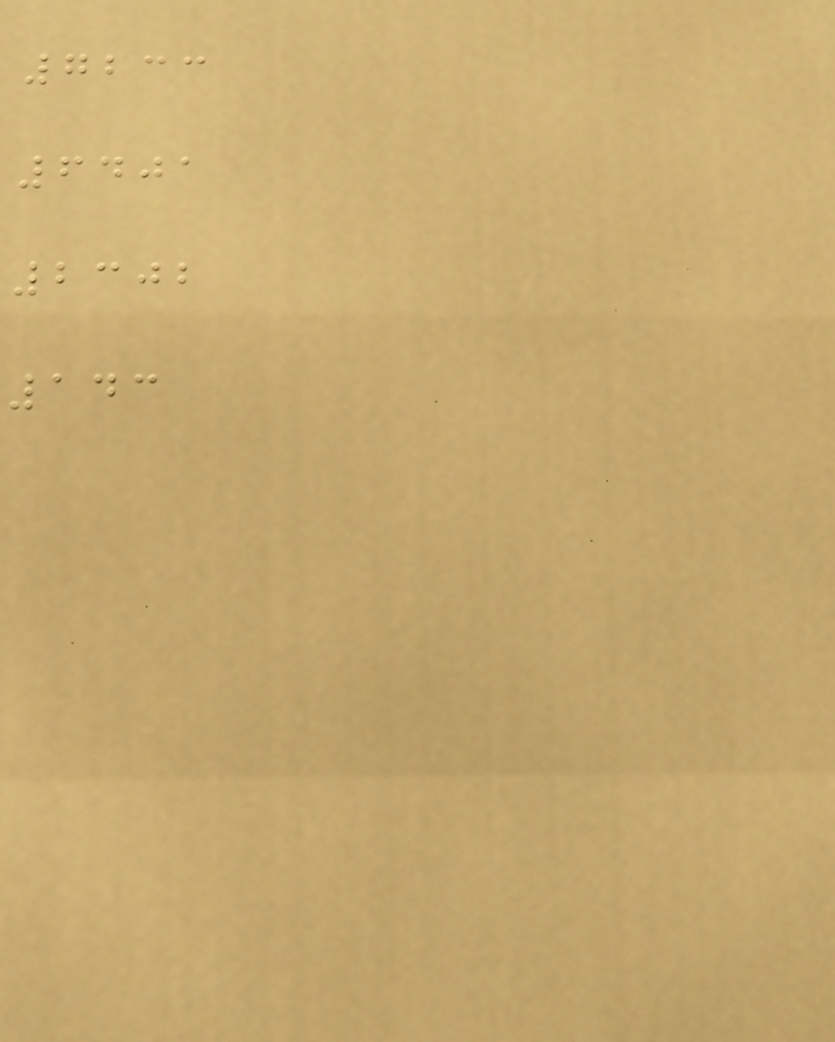7233
6401
2302
143
